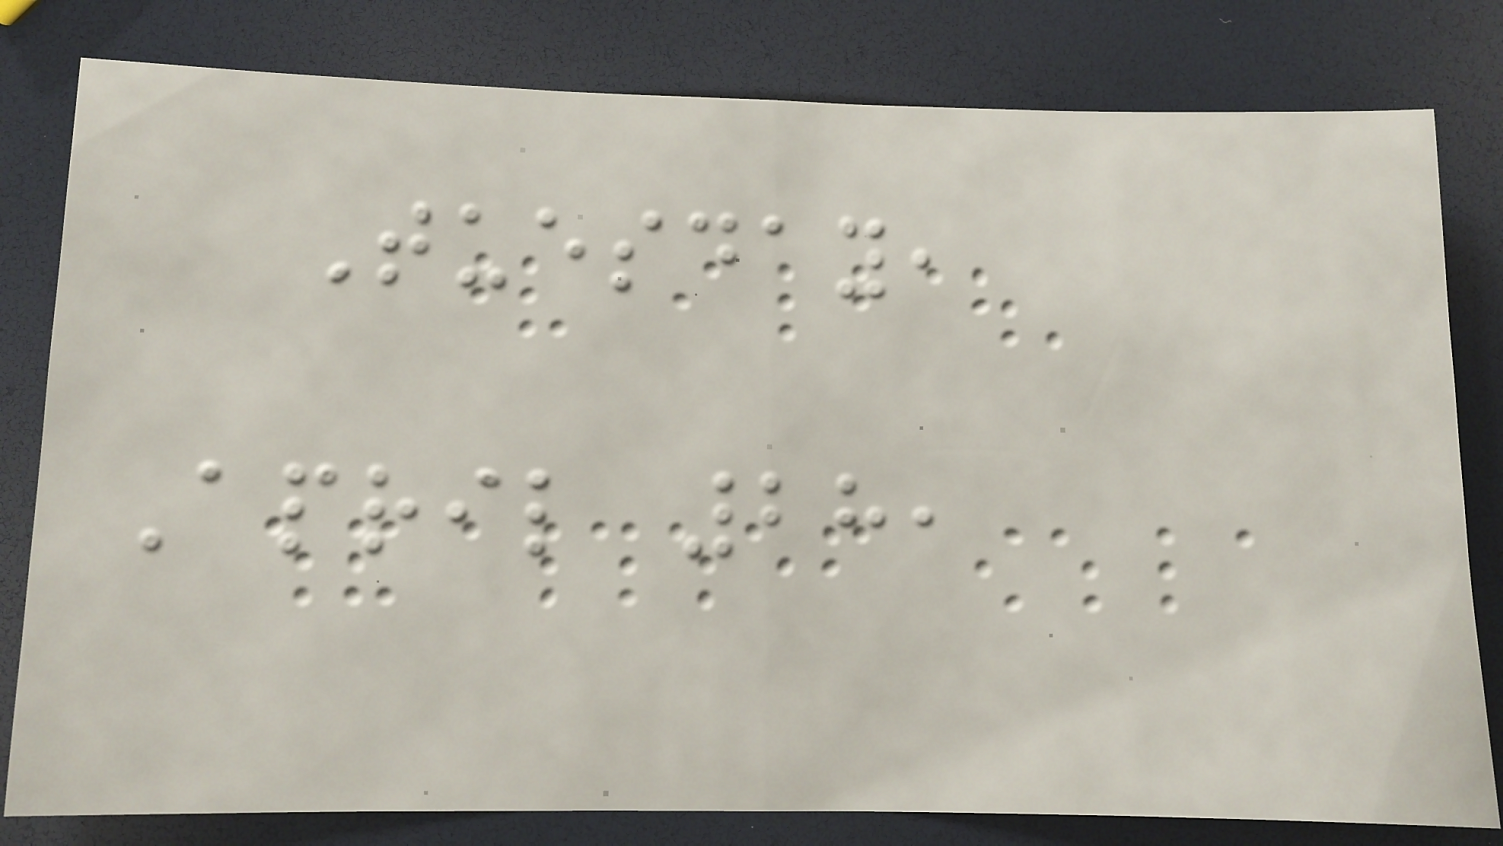Tuesday,
April 28,
